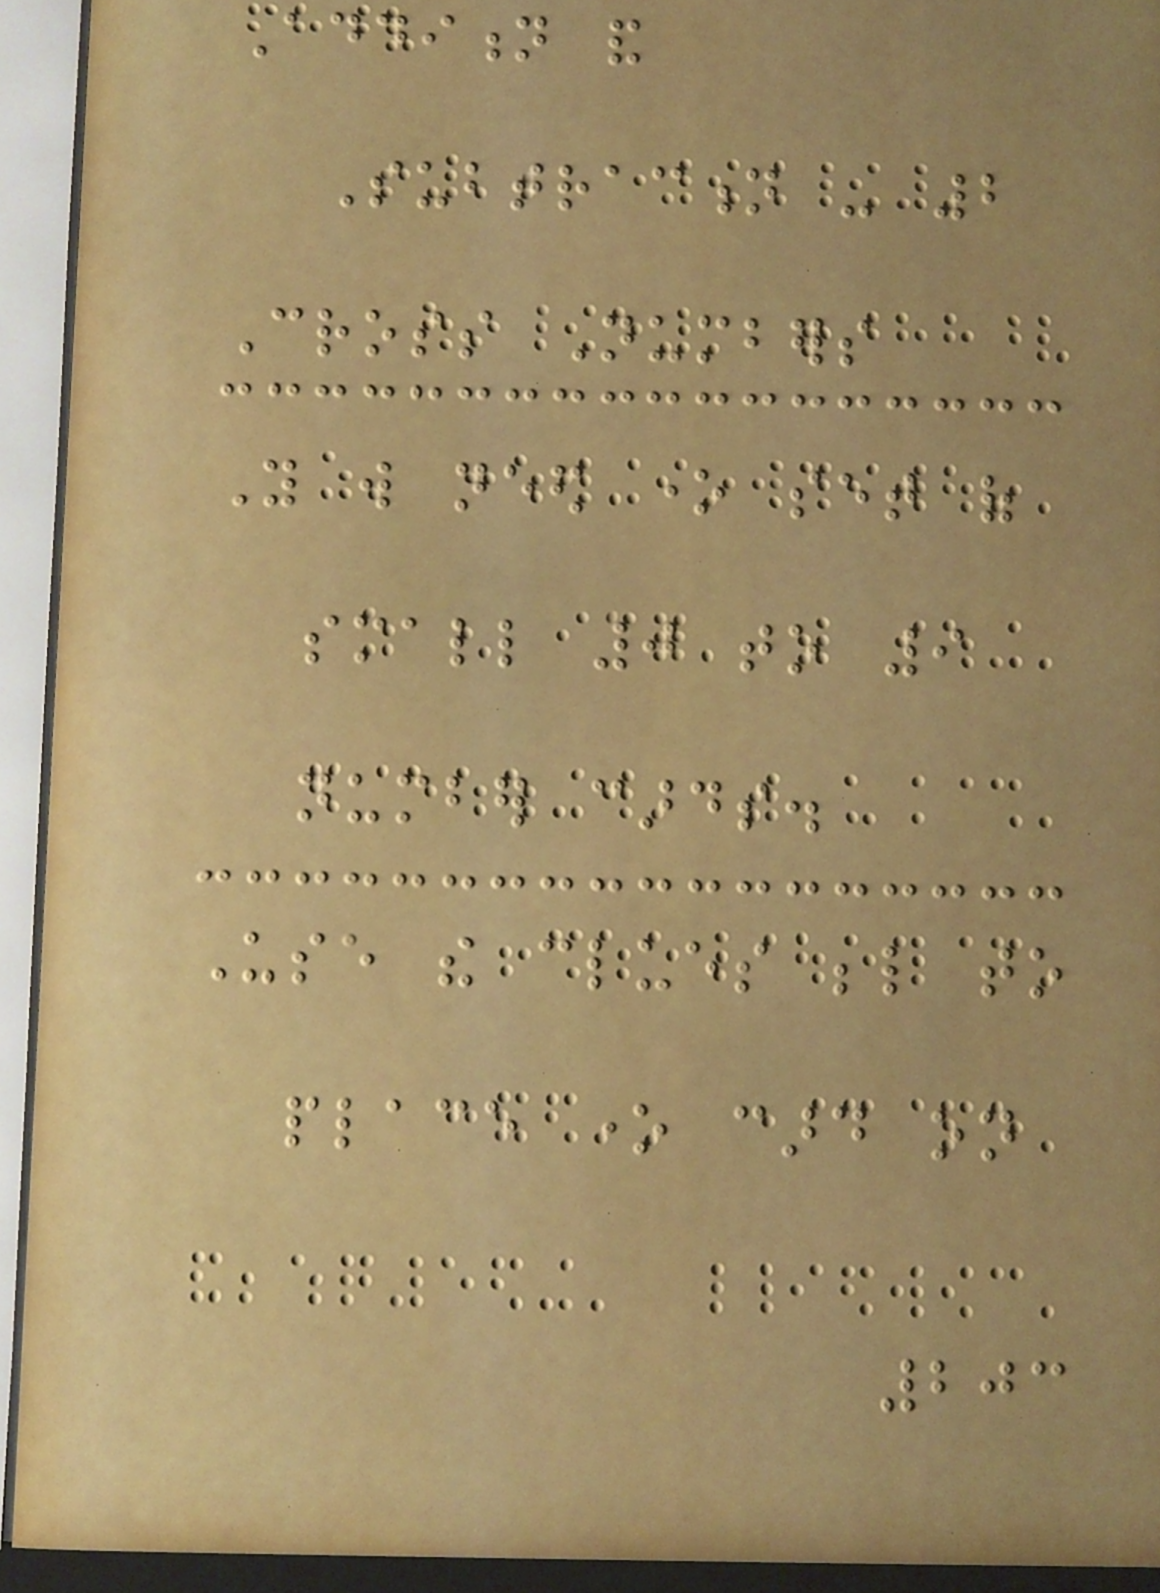Addition and
Subtraction - 2
Cross Numbers
You will need one set of
small 0 to 9
number cards.
Use the clues below to
place one card on
203
